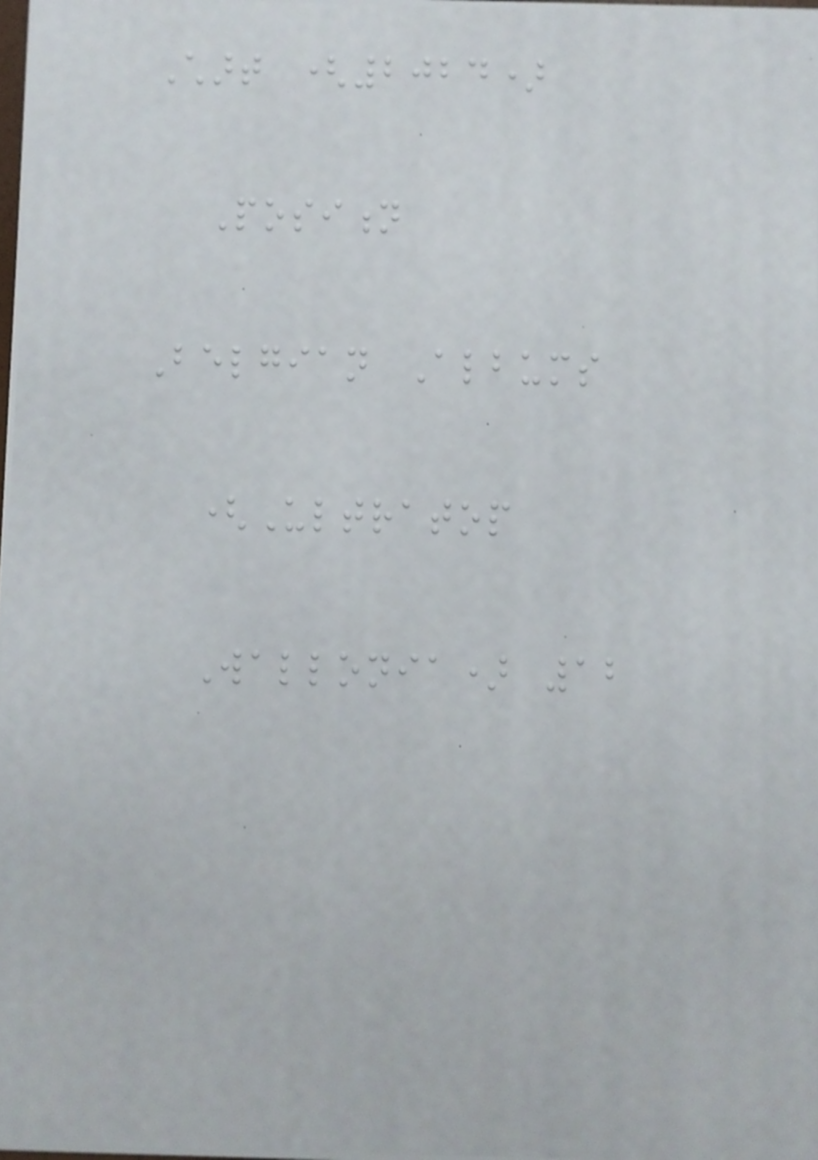Chart (2024)
Position
Belgian Albums
(Ultratop
Wallonia) 12
